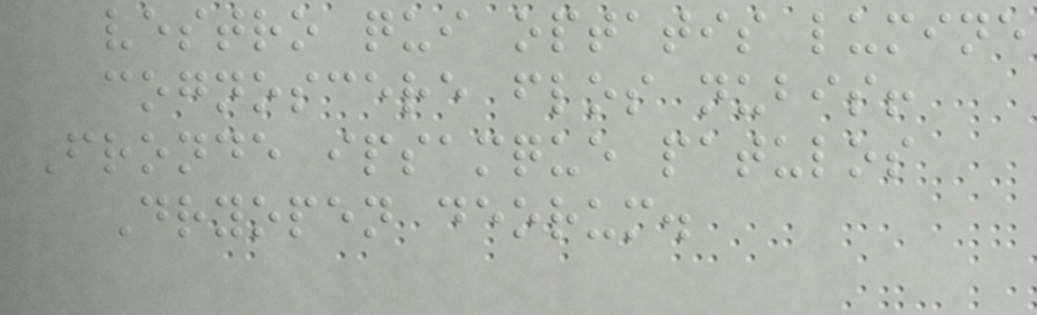vestro qui optatis lumine
cognoscere flos nubis!
Fronde ipsamque patulos
Dryopen deorum.
